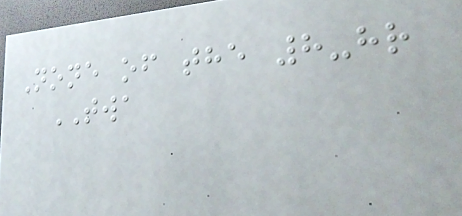None of the 8-hr
TWA
